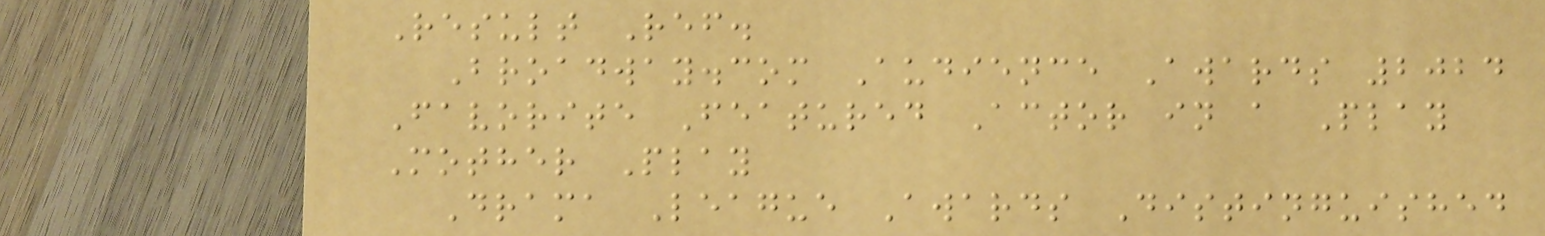Result Ref.
Broadway.com Audience Awards 2024
Favorite Featured Actor in a Play
Mother Play
Drama League Awards Distinguished
